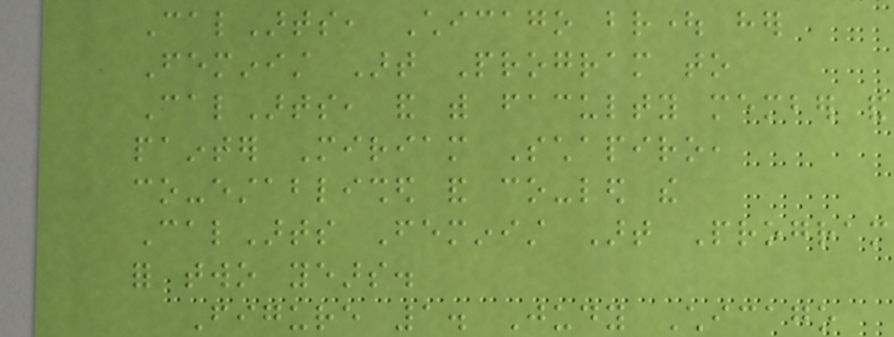CalArts, Chicago brought her
Feminist Art Program to
CalArts, and with faculty member and
painter Miriam Schapiro,
co-established and co-led the
CalArts Feminist Art Program
for two years.
Figure 1. Judy Chicago
